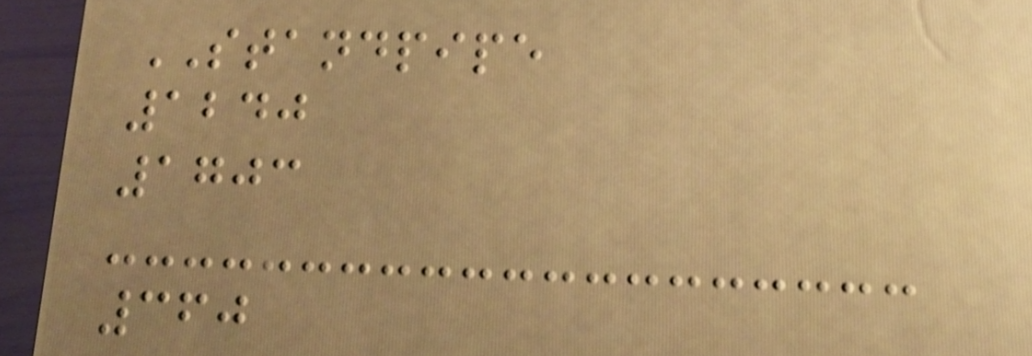STANDPIPE
1240
1703
360
